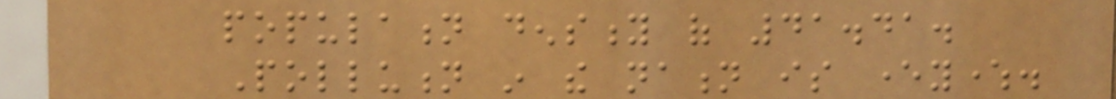population density of 41.41.
Pollution in the nation is everywhere.
